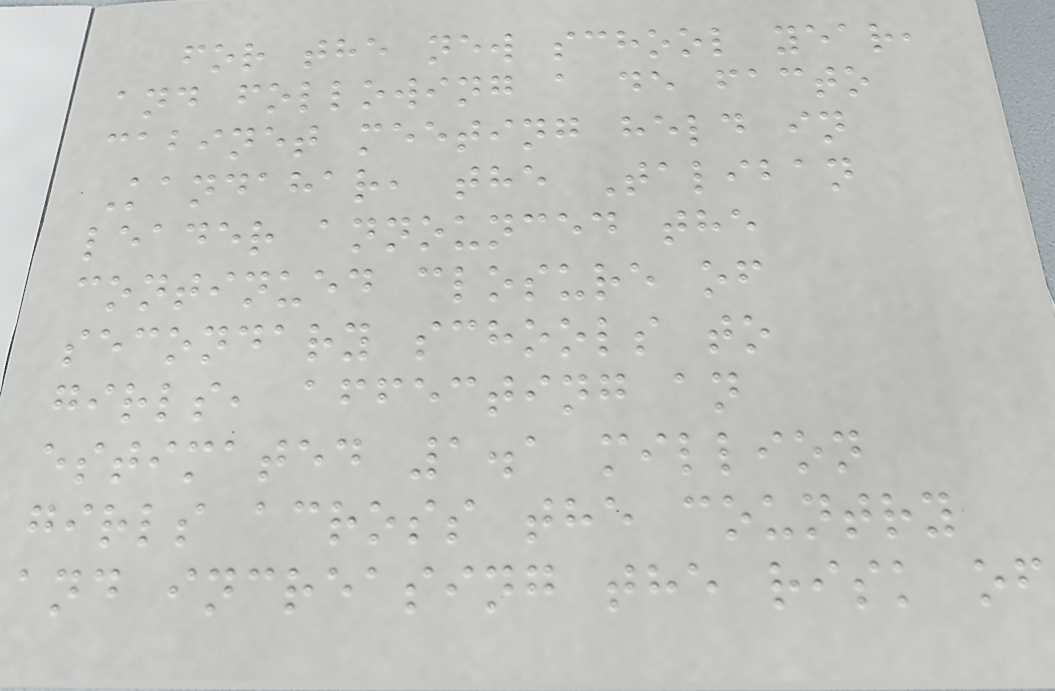for the new school year,
and following a de facto
cabinet meeting held in
Kandahar, the Taliban
leader announced the
continued closure of
secondary schools to
girls, affecting an
estimated 1.1 million
girls across the country
and increasing the risk of
